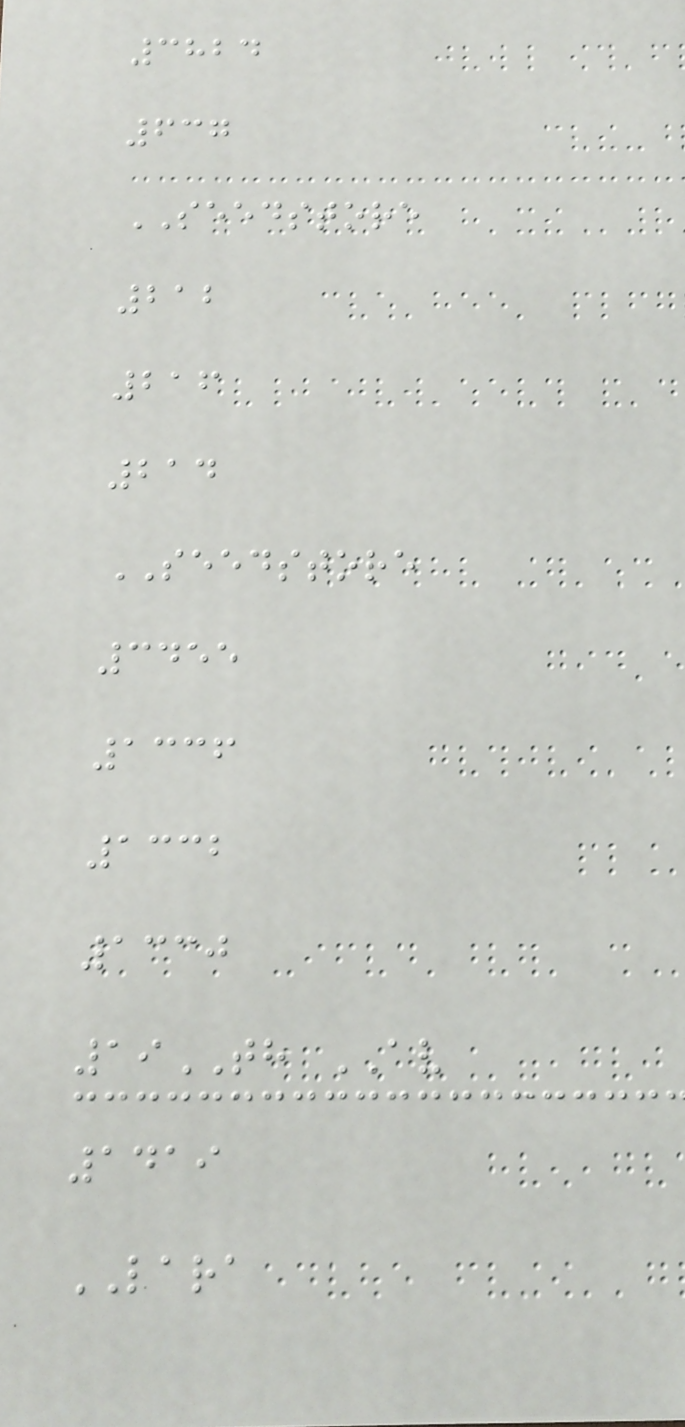3824
637
SEEDSTORE
212
216
214
SEEDSTORE
3455
1336
1332
1330
19TH AV
1419
LARA
